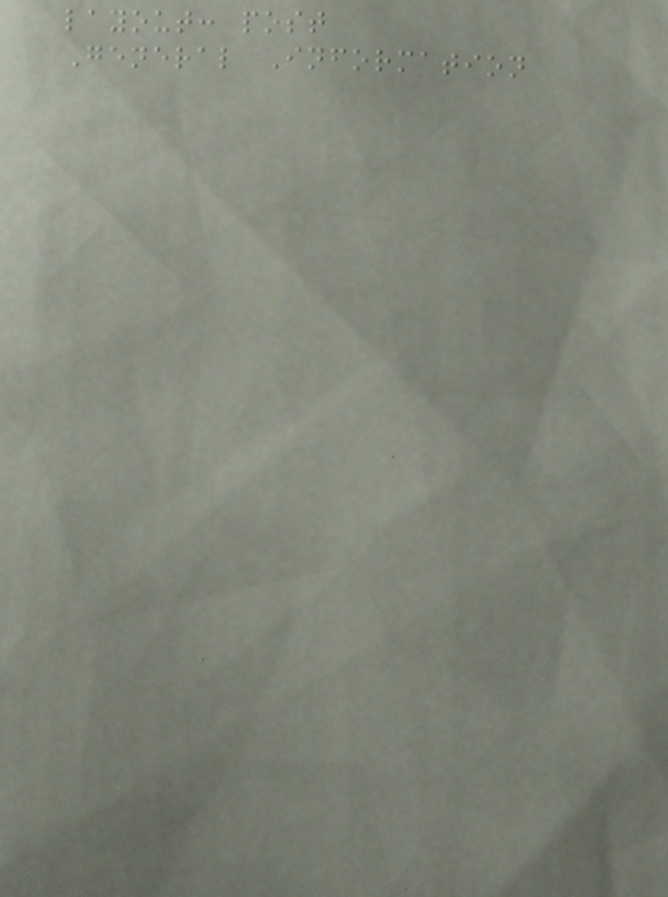layout: post
General Information
